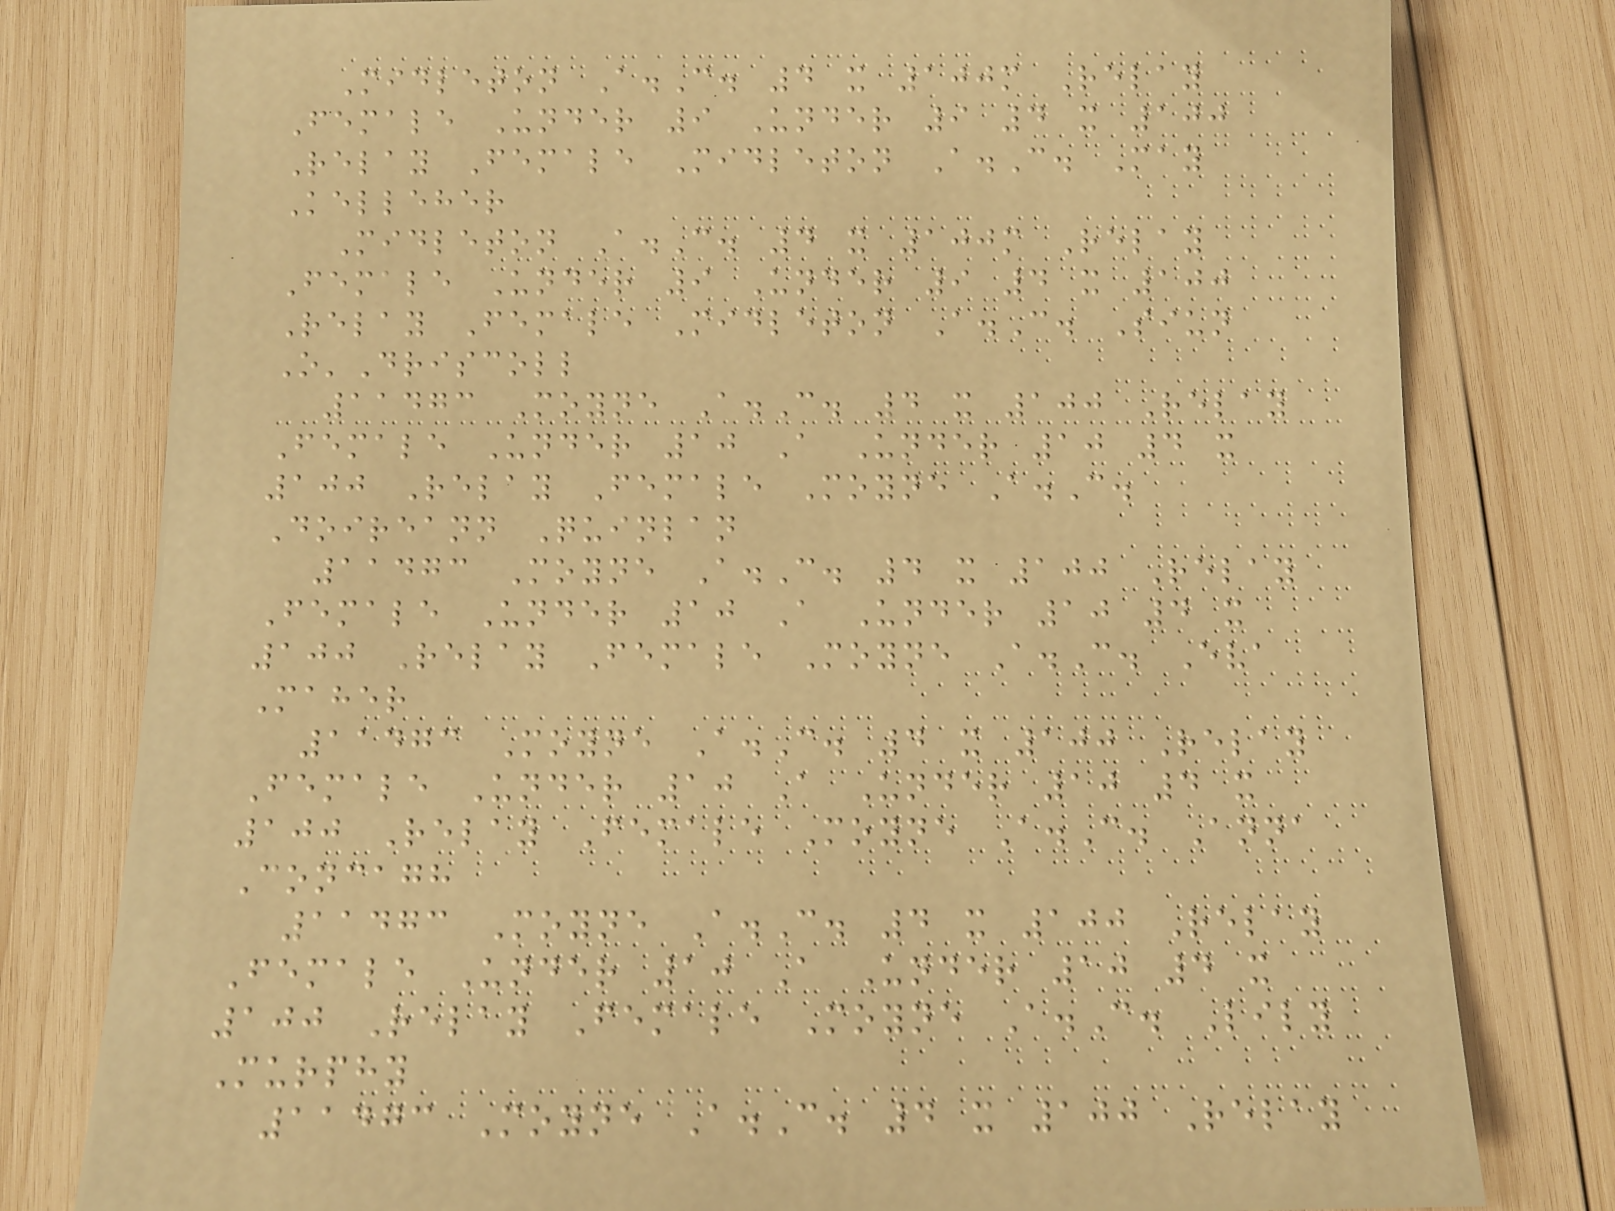Midleton A.C. 4 x 100m Relay
Female Under 9 Under 9 4 x 100
Relay Female Midleton A.C. May
Kelleher
Midleton A.C. 4 x 100m Relay
Female Under 9 Under 9 4 x 100
Relay Female Midleton A.C. Siun
O'Driscoll
11473 Moyne A.C. 4 x 100 Relay
Female Under 10 A Under 10 4 x
100 Relay Female Moyne A.C.
Doireann Quinlan
11473 Moyne A.C. 4 x 100 Relay
Female Under 10 A Under 10 4 x
100 Relay Female Moyne A.C. Eva
Maher
11473 Moyne A.C. 4 x 100 Relay
Female Under 10 A Under 10 4 x
100 Relay Female Moyne A.C. Anna
Concagh
11473 Moyne A.C. 4 x 100 Relay
Female Under 10 A Under 10 4 x
100 Relay Female Moyne A.C. Lily
Murphy
11473 Moyne A.C. 4 x 100 Relay
